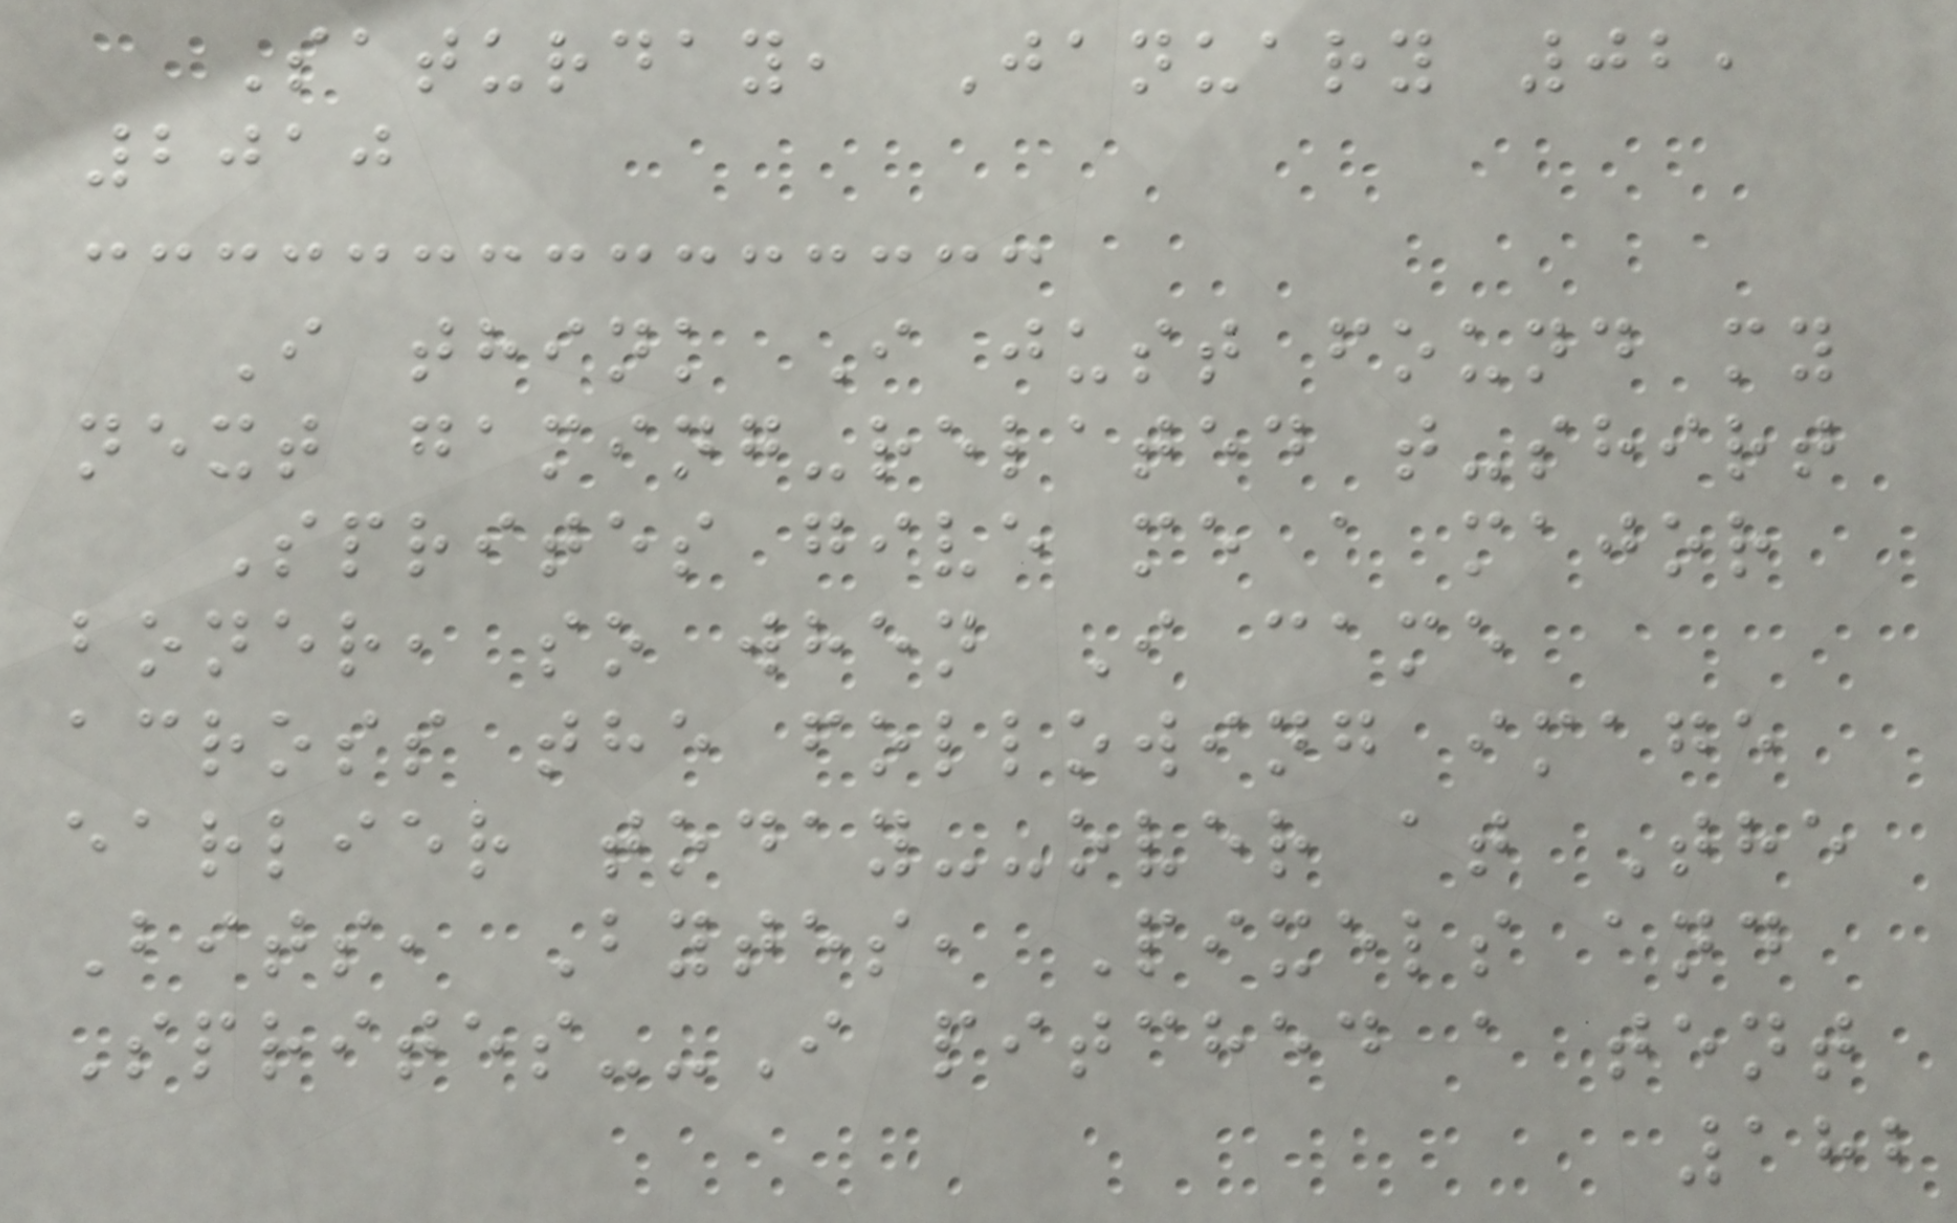Saturday, January 02,
2010
I think I just found my
next gaming-related t-shirt
Sprites give me a major
boner, so when I came
across the following image
earlier today--over at The
Bits, Bytes, Pixels and
Sprites--I pitched a tent
182
